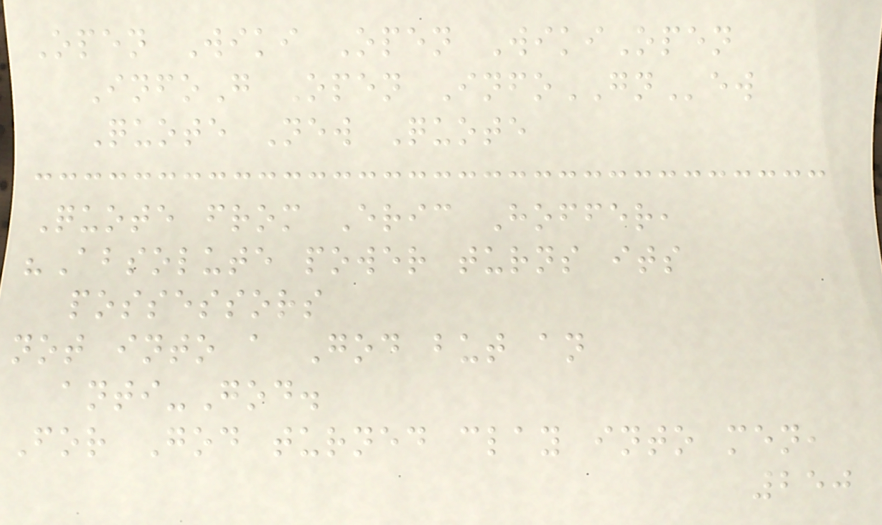Open Wiki Open WikiOpen
InfoG Open InfoGNew
Quote New Quote
Quote from Eric Hoffer,
"Absolute power turns its
possessors
not into a God but an
anti-God.
For God turned clay into men,
250
